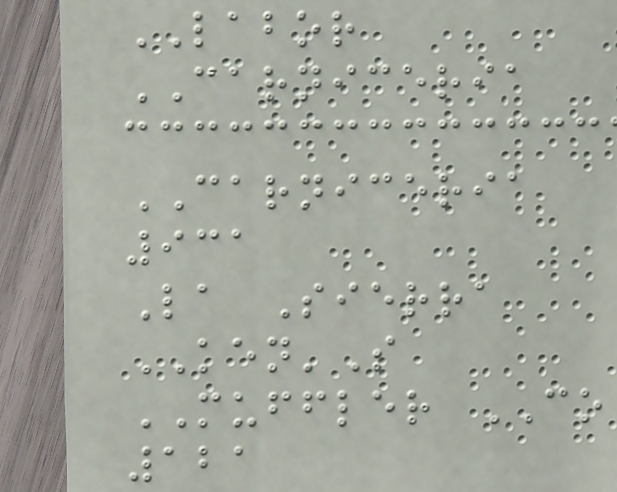LABOR
CARNICERIA
CARNICERIA
931
La Sierra
KEN'S
MUFFLER CO
121
